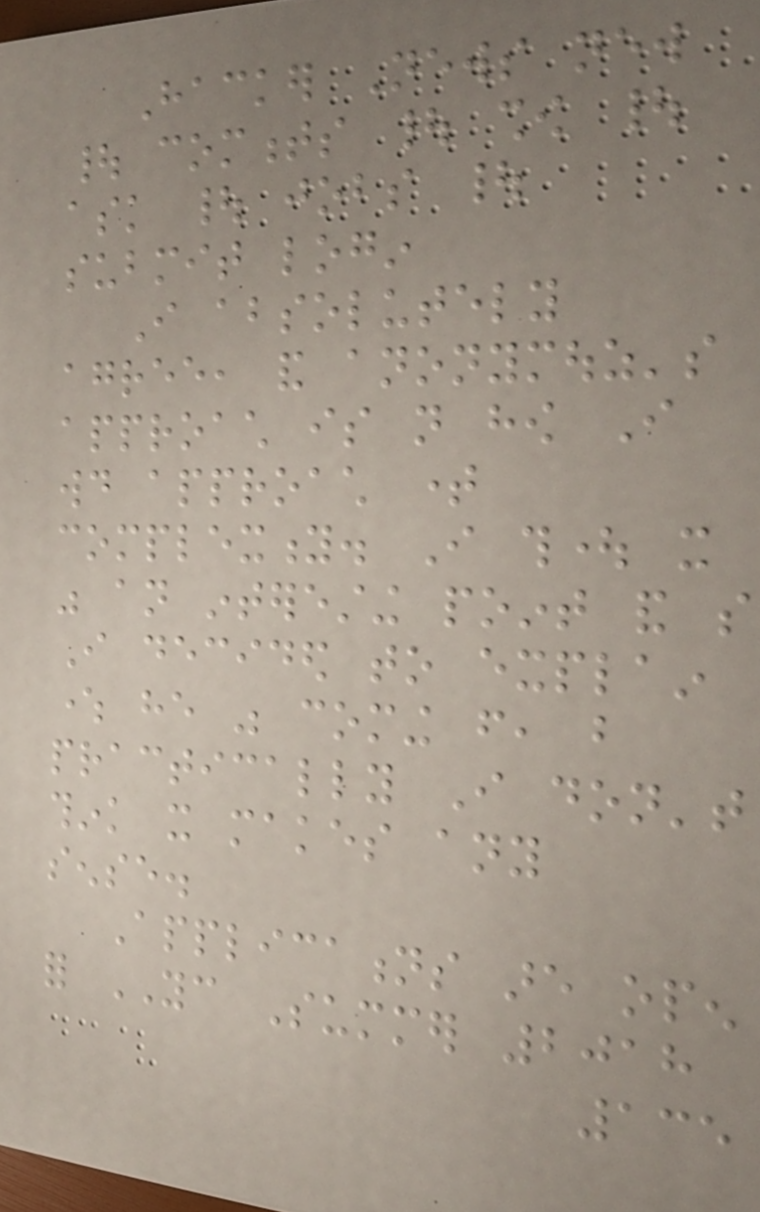Hacker News new
| comments | show |
ask | jobs |
submit login
I absolutely
agree, and anonymouz's
approach is not how I
would approach time
complexity. I thought it
was an interesting point and so
I decided to explain
where he was coming from, but
practically I don't
think it makes any
sense.
Applications are open
for YC Summer 2018
135
